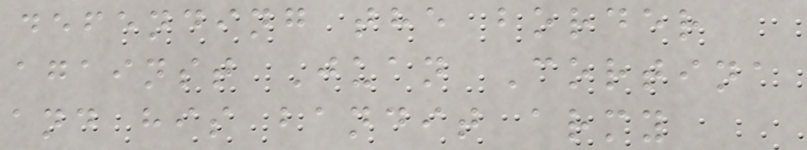defending the border
against Juan Cortina
and his bandit army
